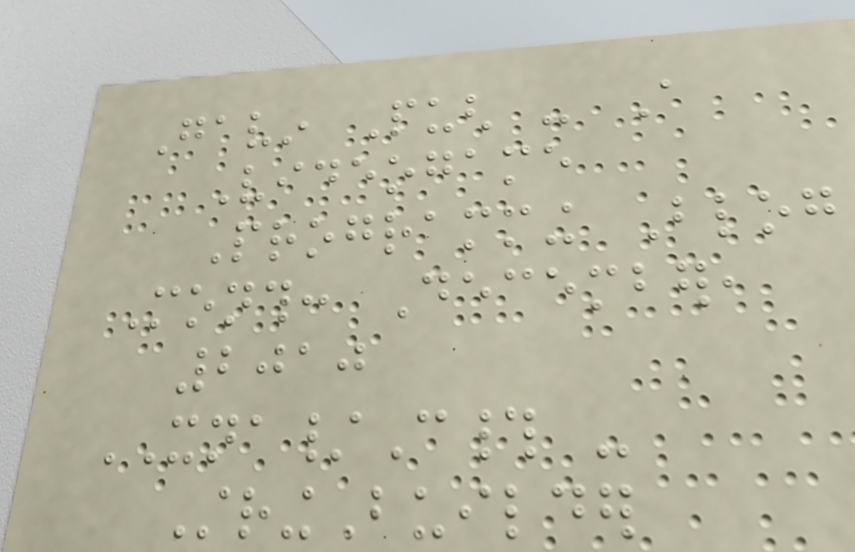Gavin Pugh - A
Videogame
Programming Blog
Month: December,
2010
XNA/C# -
StringBuilder
